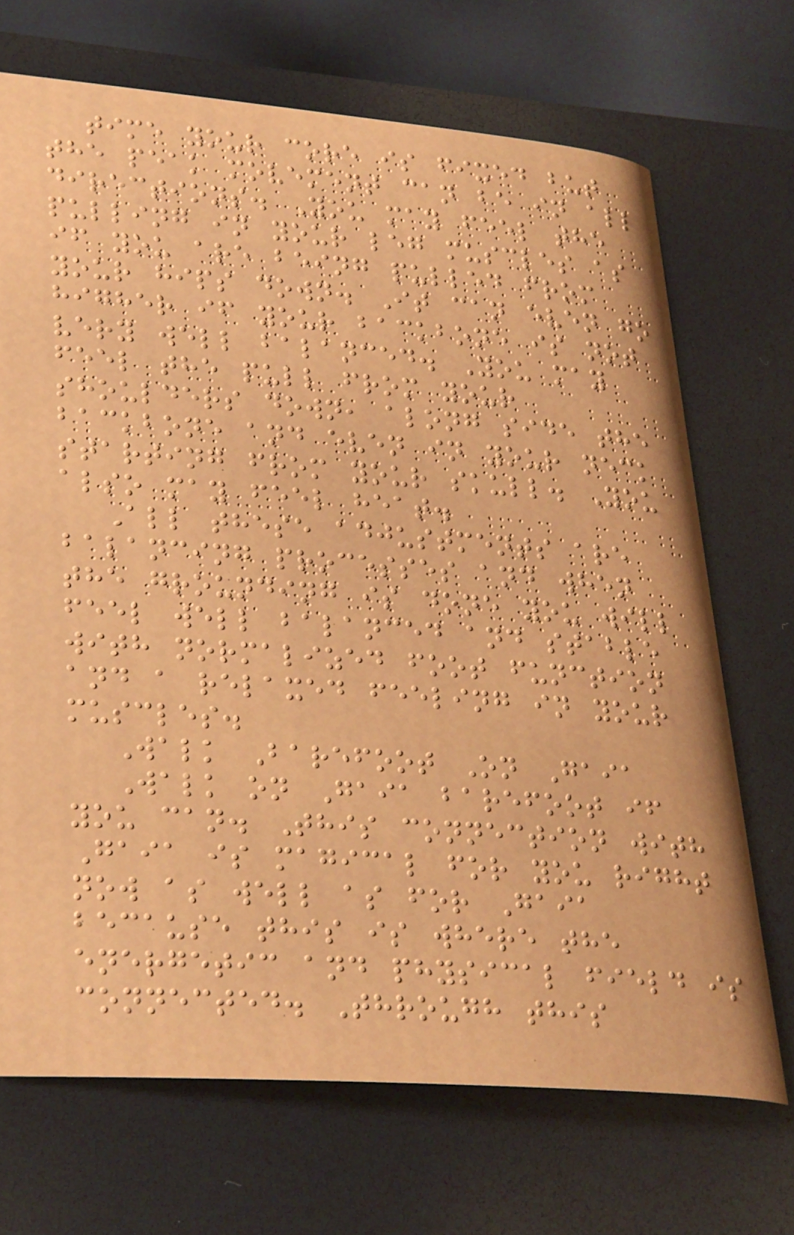time your core is fixed but
the peak movement can be in all
directions. You may feel the
pulling in your leg muscles as
if you are being pulled from
your hips down. It can even go
higher if your backbone is not
very well balanced. You may
feel the pull from your
shoulders down, along side the
backbone and even in your neck
starting from your skull. You
also may feel heat.
All these adjustments are
balancing processes and when
the grounding is done you will
feel well balanced and stable
with normalized foot function
and a relaxed feeling in your
muscles.
Walk Barefoot On Gaia
Walk on Gaia barefoot if
you can. This connection with
Gaia is magical for you right
now as well as for Gaia
because this is where the
energetic and physical field is
connected. Through this
